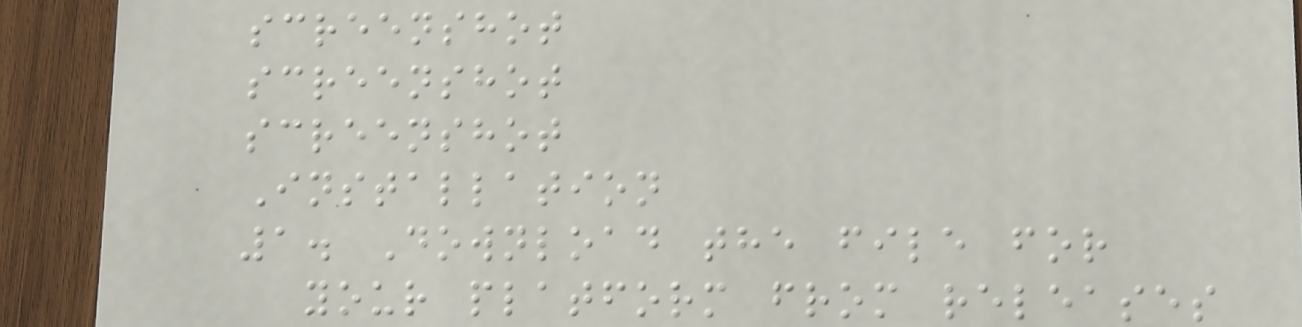screenshot
screenshot
screenshot
Installation
1. Download the file for
your platform from releases
